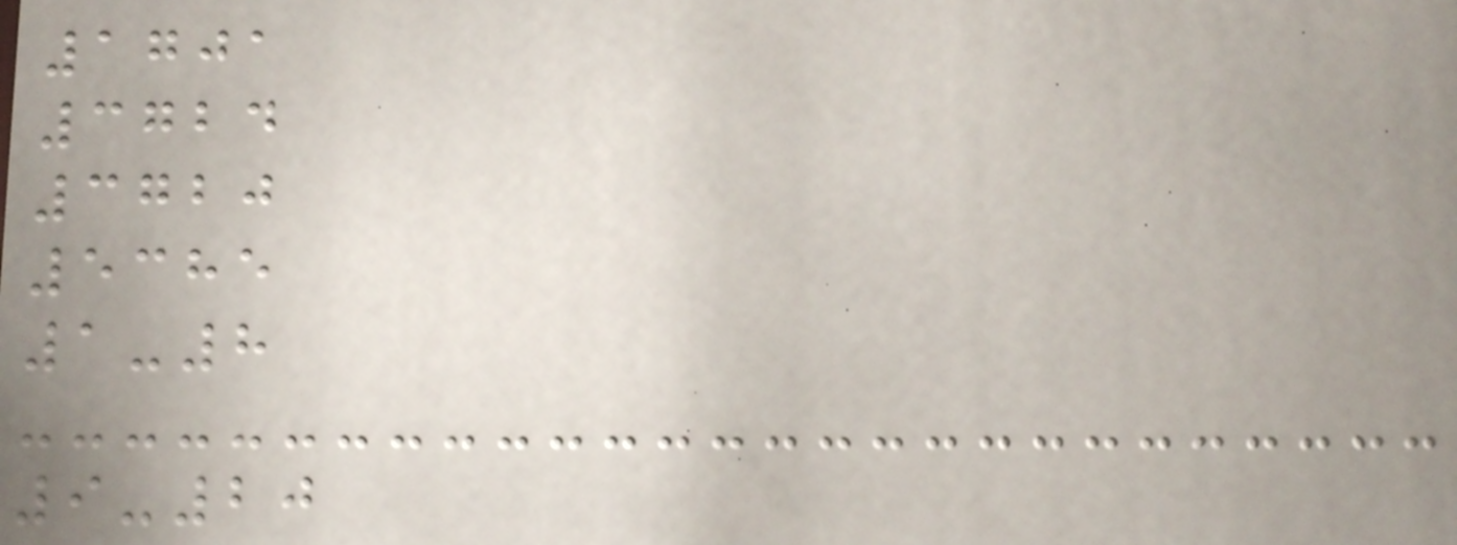1701
3724
3720
5385
1-8
9-20
